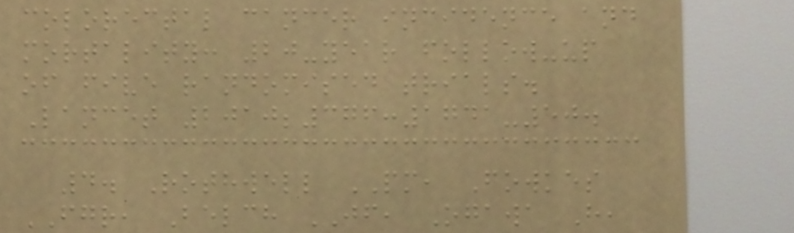colorectal cancer incidence and
mortality: 20-year follow-up
of five randomised trials.
Lancet 2010;376:1741-50.
4. Rothwell PM, Fowkes
FGR, Belch JF, Ogawa H,
